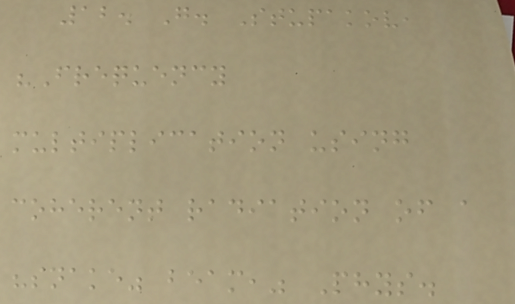12. G. Stupakov,
"Frequency
multiplication using
coherent radiation of a
"snake" beam," Phys.
